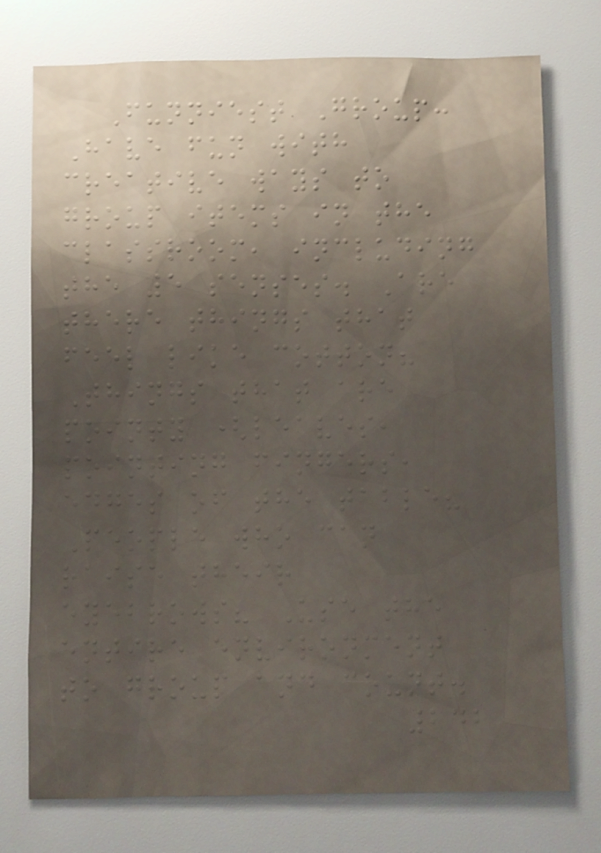Funniest Group:
Have fun with
creative ways to
group items in the
classroom, including
the 5 senses. Are
there things that
feel like cotton?
Things that are
pointy (leaves,
pointing fingers,
edges of the table?
People who can
raise their
eyebrows? Use the
entire environment
to group and count.
242
